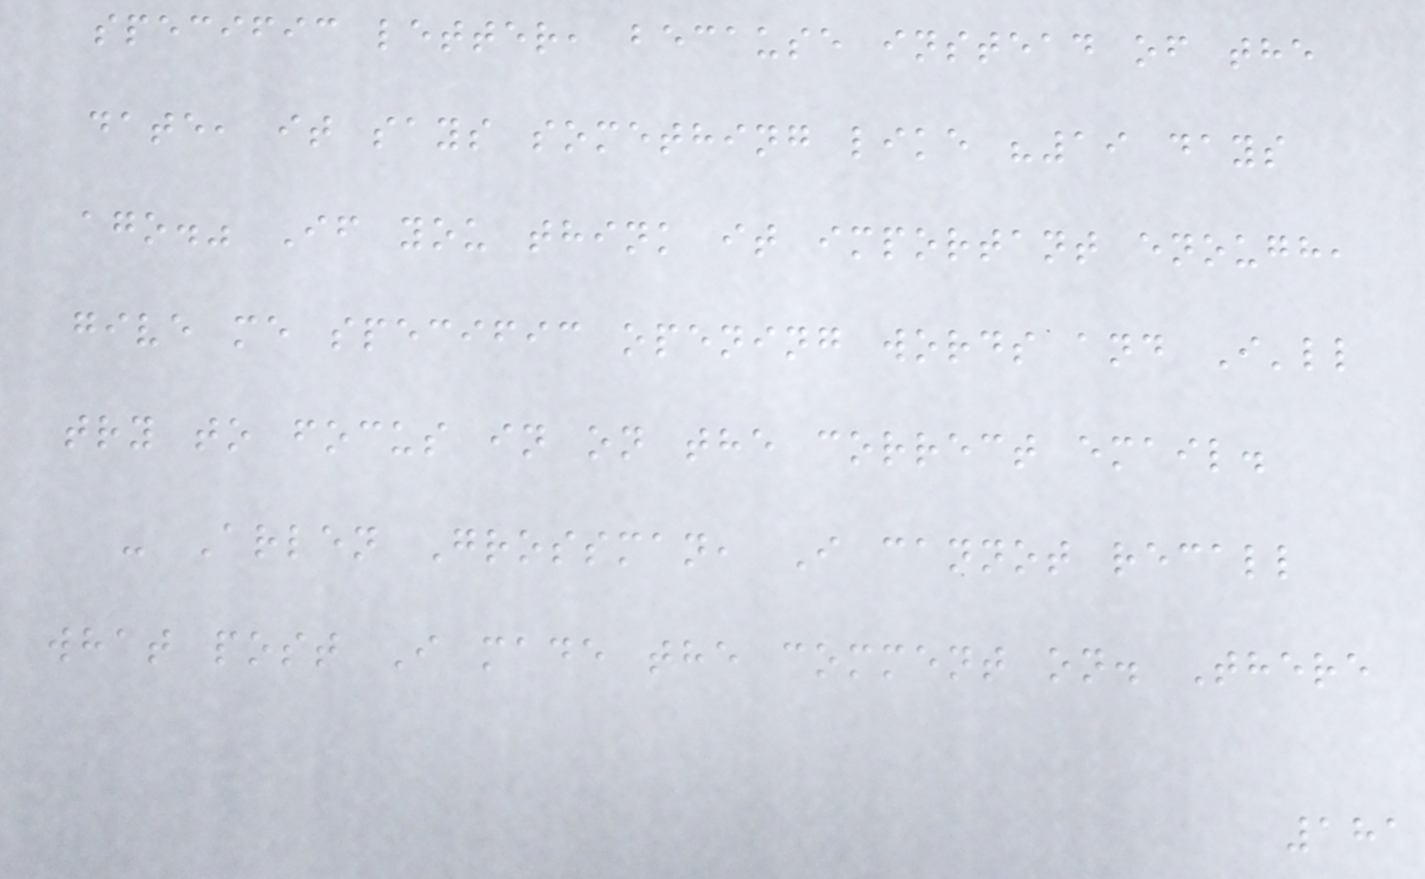specific letter, because instead of the
date, it says something like "19 days
ago." If you think it important enough,
give me specific opening words and I'll
try to focus in on the correct email.
- Arlen Grossman, I cannot recall
what post I made the comment on. There
181
